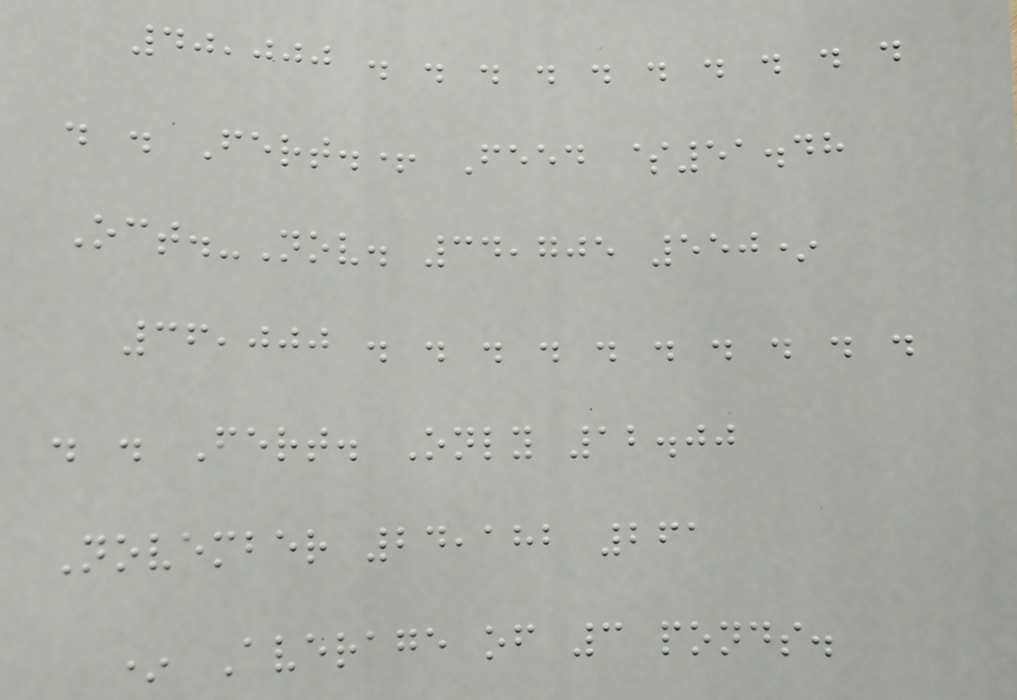40,000 . . . . . . . . . .
. . Fert.+ Feed $51.48
Oct.-Nov. 34,705 550*
36,000 . . . . . . . . . .
. . Fert. Only 12.00
November 24,182 261
* Average of 3 ponds.
